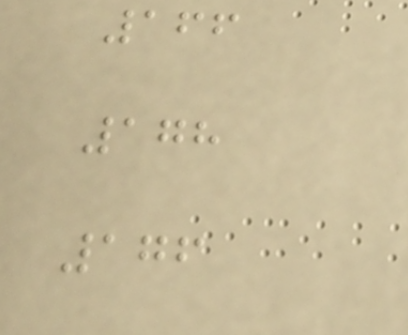166
178
176
